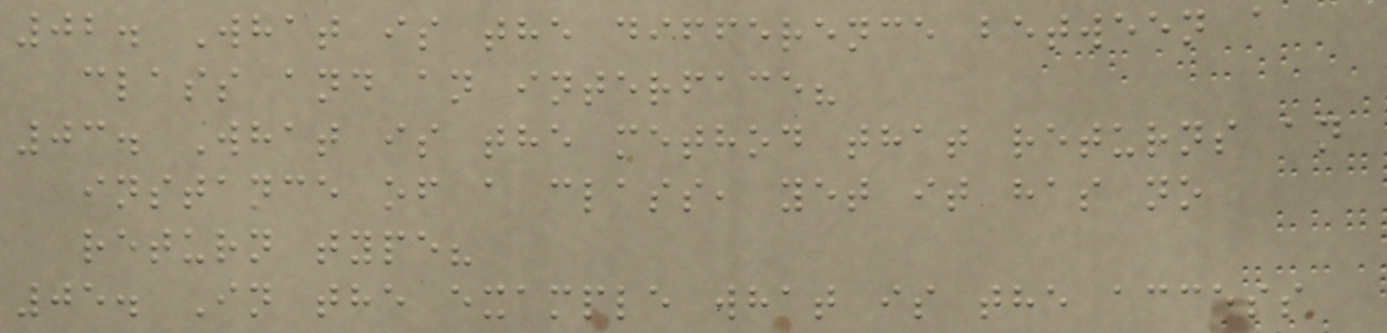02. What is the difference between a
class and an interface?
03. What is the method that returns an
instance of a class, yet it has no
return type?
05. In the example what is the access
